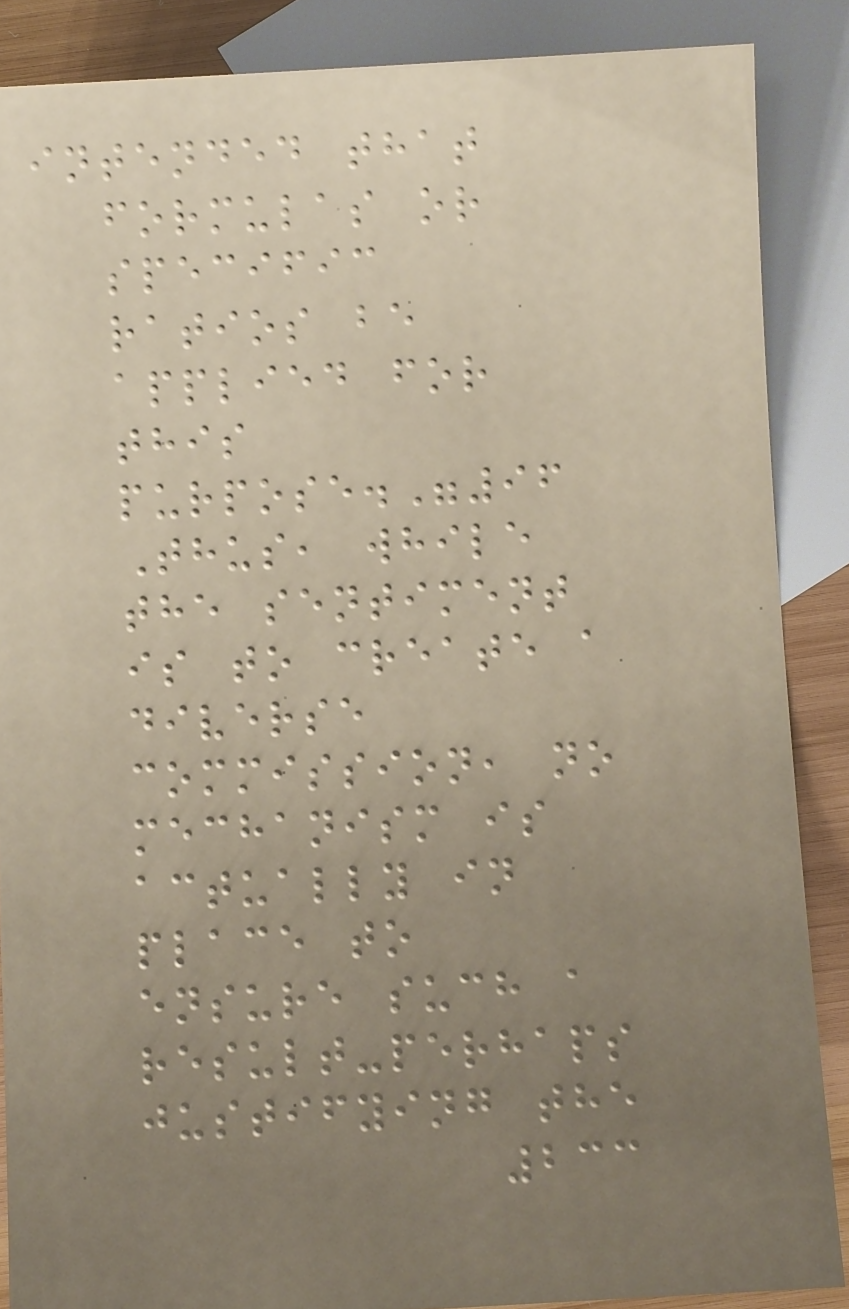intended that
formulas or
specific
ratios be
applied for
this
purpose."96
Thus, while
the sentiment
is to create a
diverse
commission, no
mechanism is
actually in
place to
ensure such a
result-perhaps
justifying the
233
